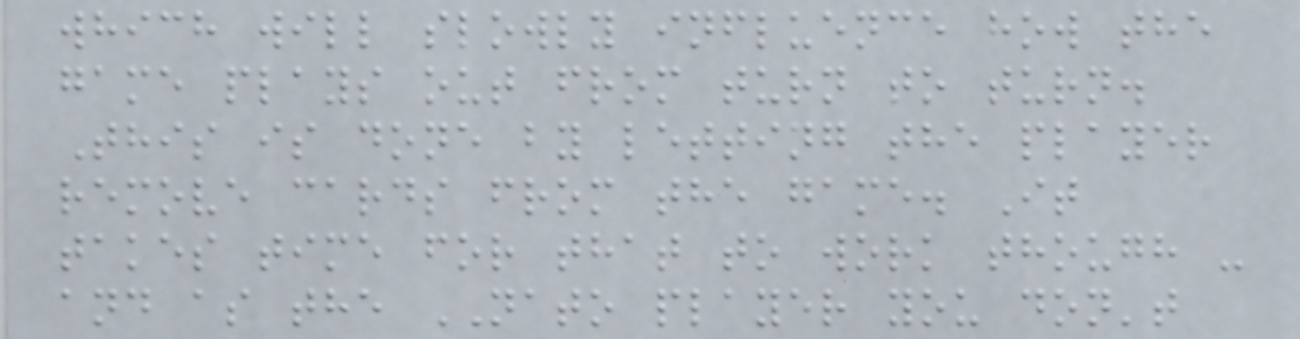which will slowly influence how the
game plays out from turn to turn.
This is done by letting the player
remove cards from the game. It
takes time for that to work though -
and as the NATO player you don't
